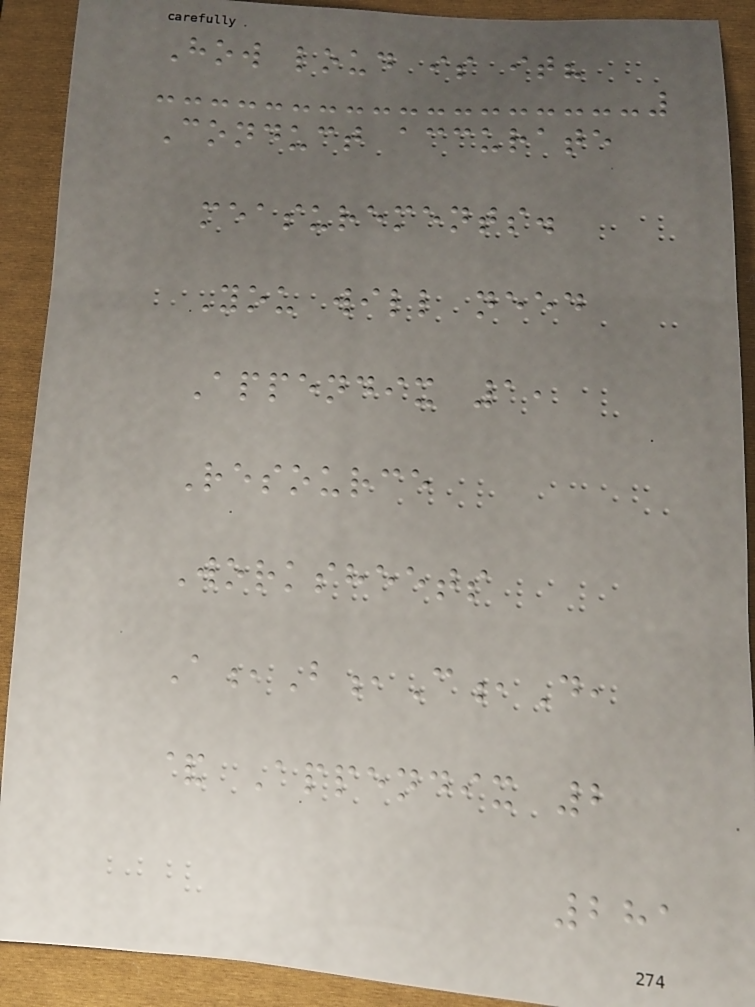How loud is it?
Conduct accurate
measurements.
You will need
Appendix 1,
Resource
Worksheets
A,B,C,D,
& Appendix 2
281
